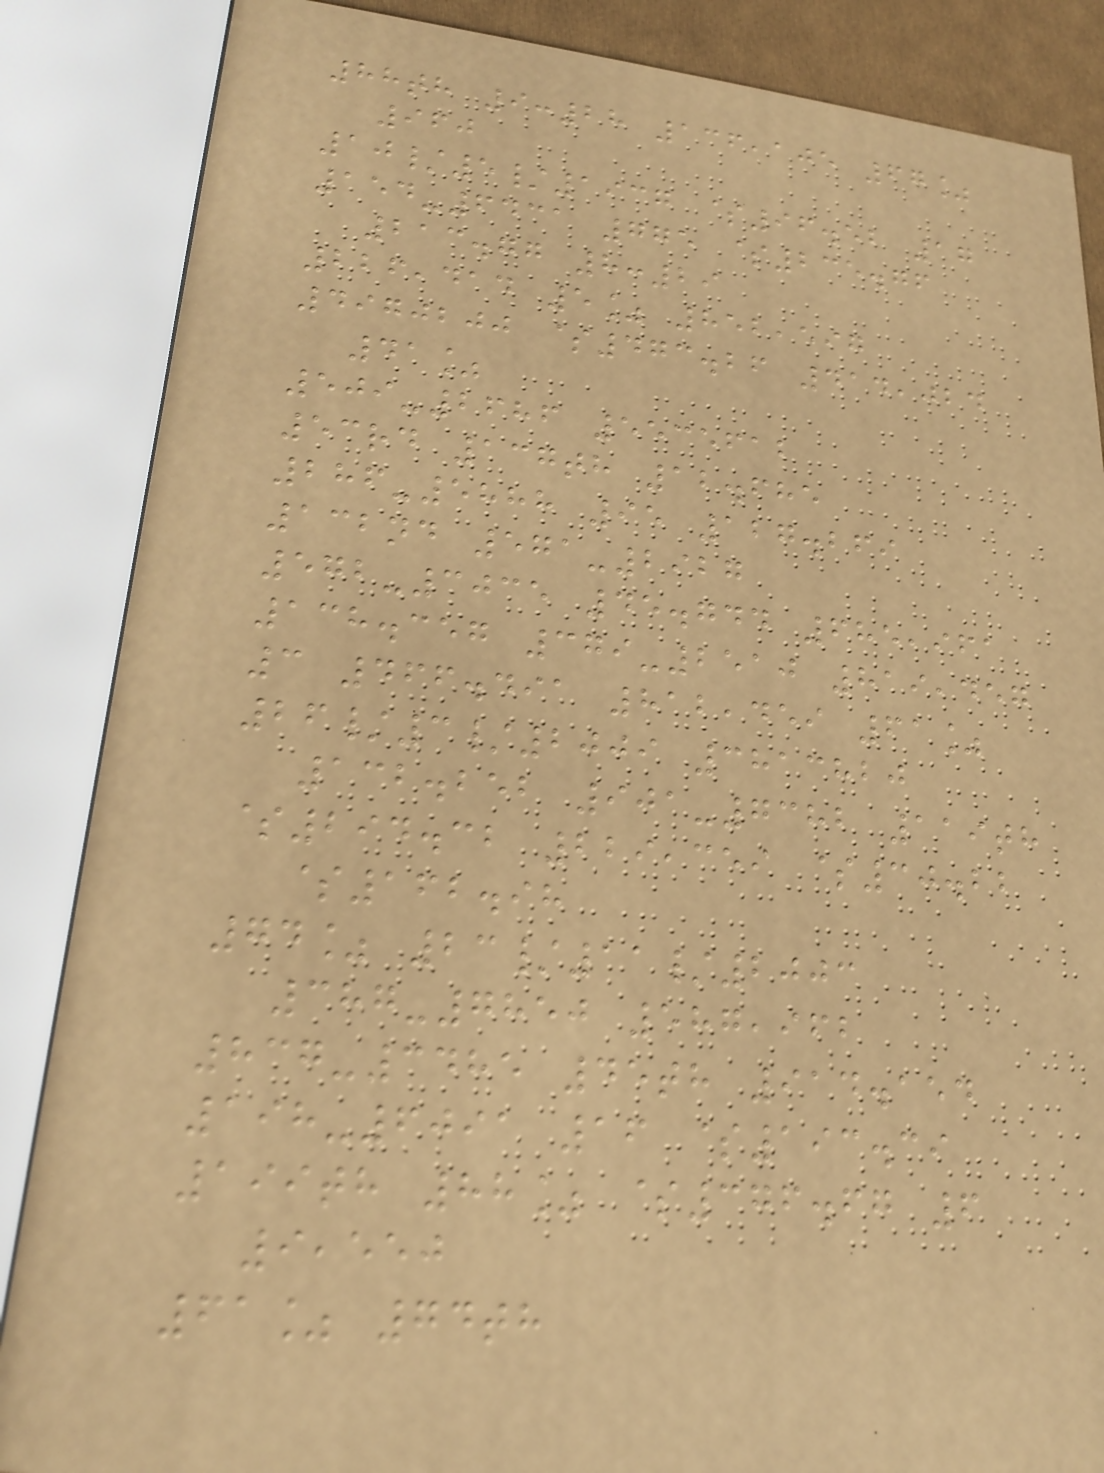88th 9:28 136,105 67%
960
10/5/1937 $96.52 17
154-6431 775 $235.76
213.77 8:29
226,414 5% 852,597
4970200 $473.26 414,024
41%
509-2686 5535612
53rd 137th 12.685
286-5888 95 127.269
132nd 571-2927
572-3035 45.744 685,961
138.357 379-2510 819,457
3 466.491 812,459 61%
26/3/2009 3813820
132.252 901-7382 119th
$294.32 229,359 $30.22
$162.98
74% 23/11/2003
387-7850 587,962
837-3485 45th 914.154
198-6091 16 $193.39
199th 88% $376.67 6
9,550
61% 74th
